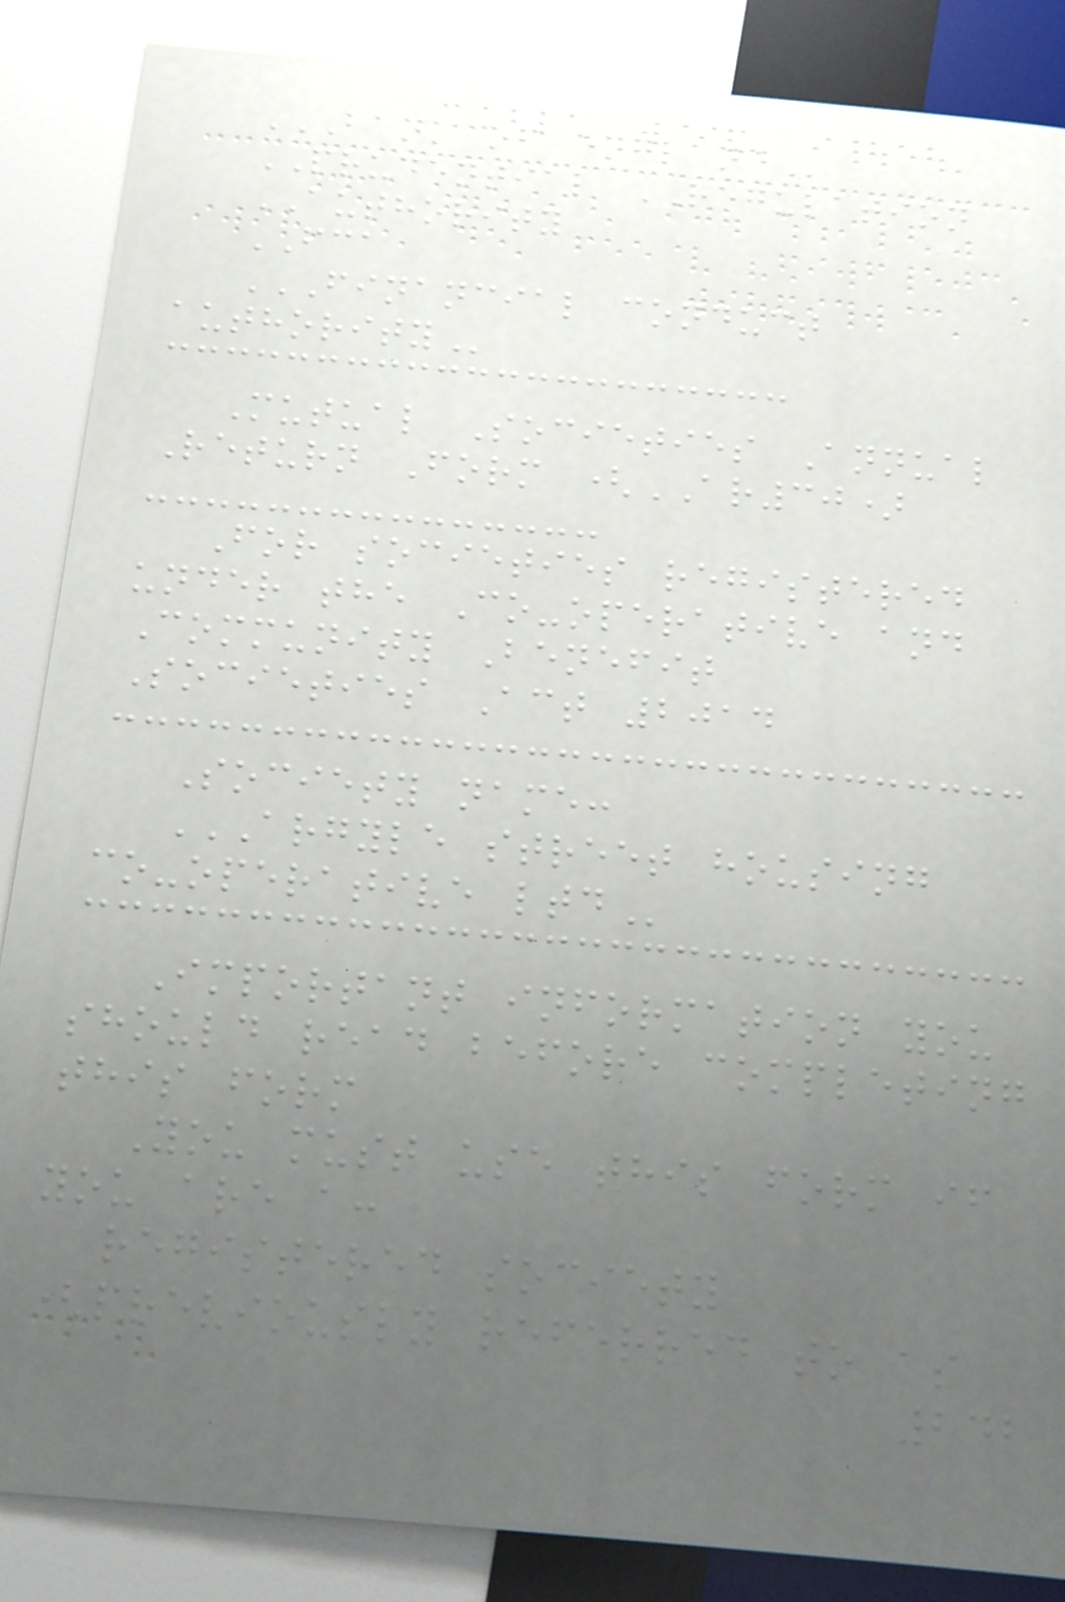BANK OF ENGLAND
PRUDENTIAL REGULATION
AUTHORITY
FCA
FINANCIAL CONDUCT
AUTHORITY
Mutual Societies Annual
Return Form (AR30)
For societies registered
under the Co-operative and
Community Benefit
Societies Act 2014
Society name:
ARGYLE STREET HOUSING
CO-OPERATIVE LTD
Important information you
should read before completing
this form
You must use this form if
you are a:
registered society
(previously referred to as
242
